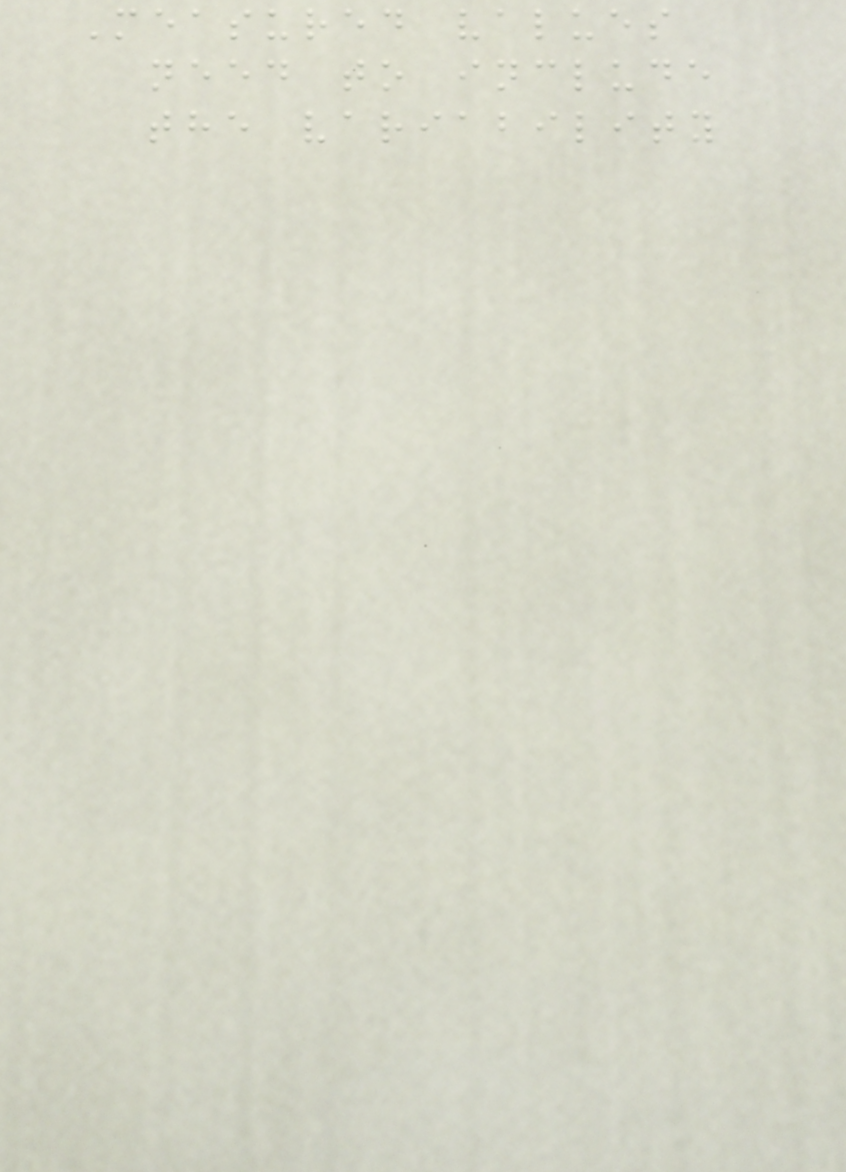Measured values
need to include
the variability
